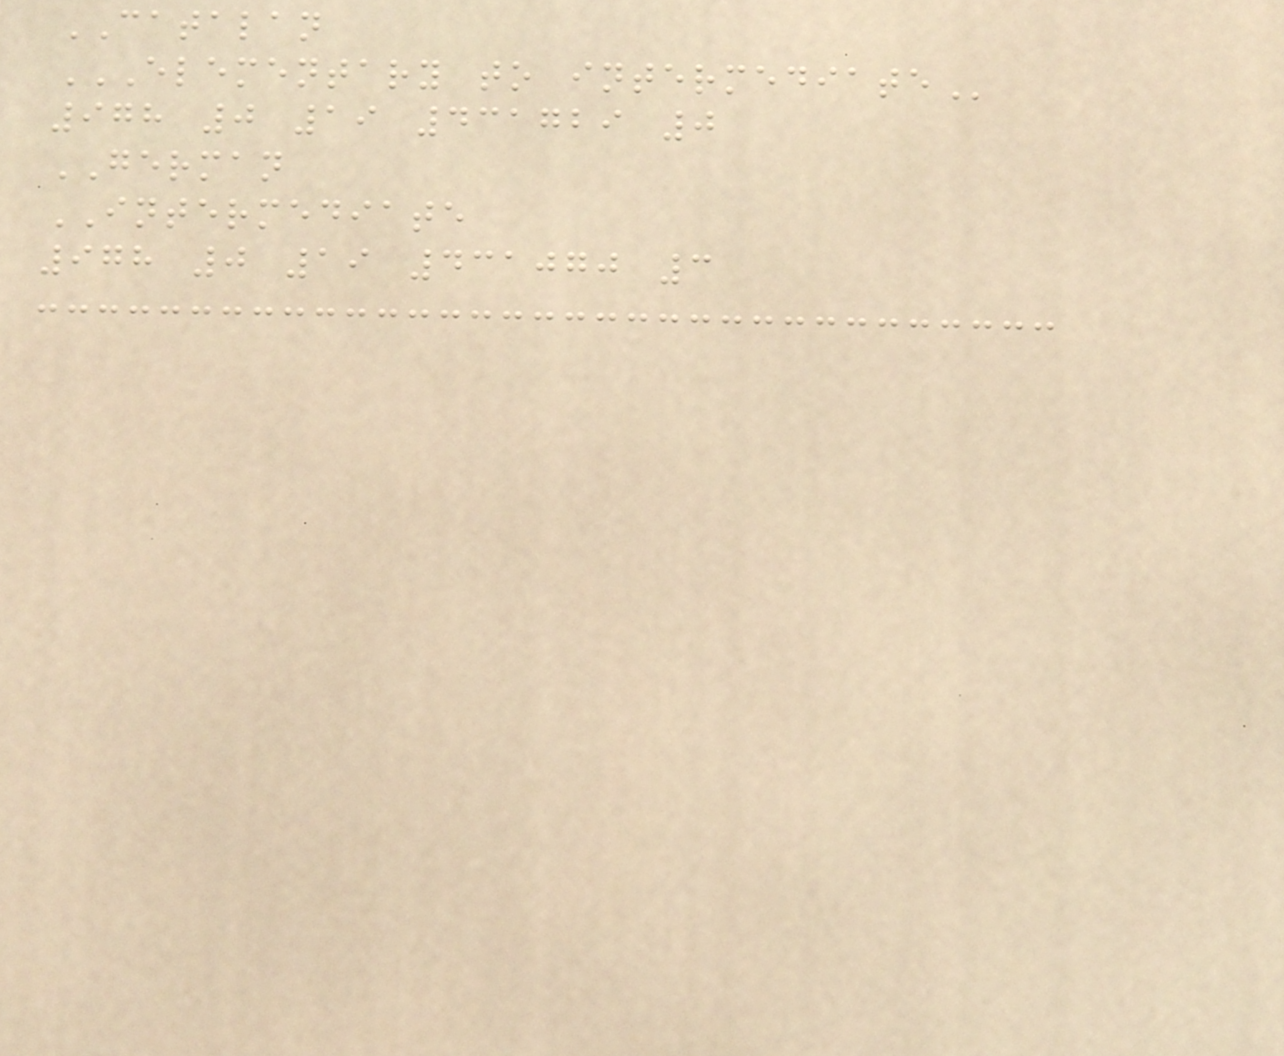CATALAN
ELEMENTARY TO INTERMEDIATE
978 0 19 431729 0
GERMAN
INTERMEDIATE
978 0 19 431070 3
